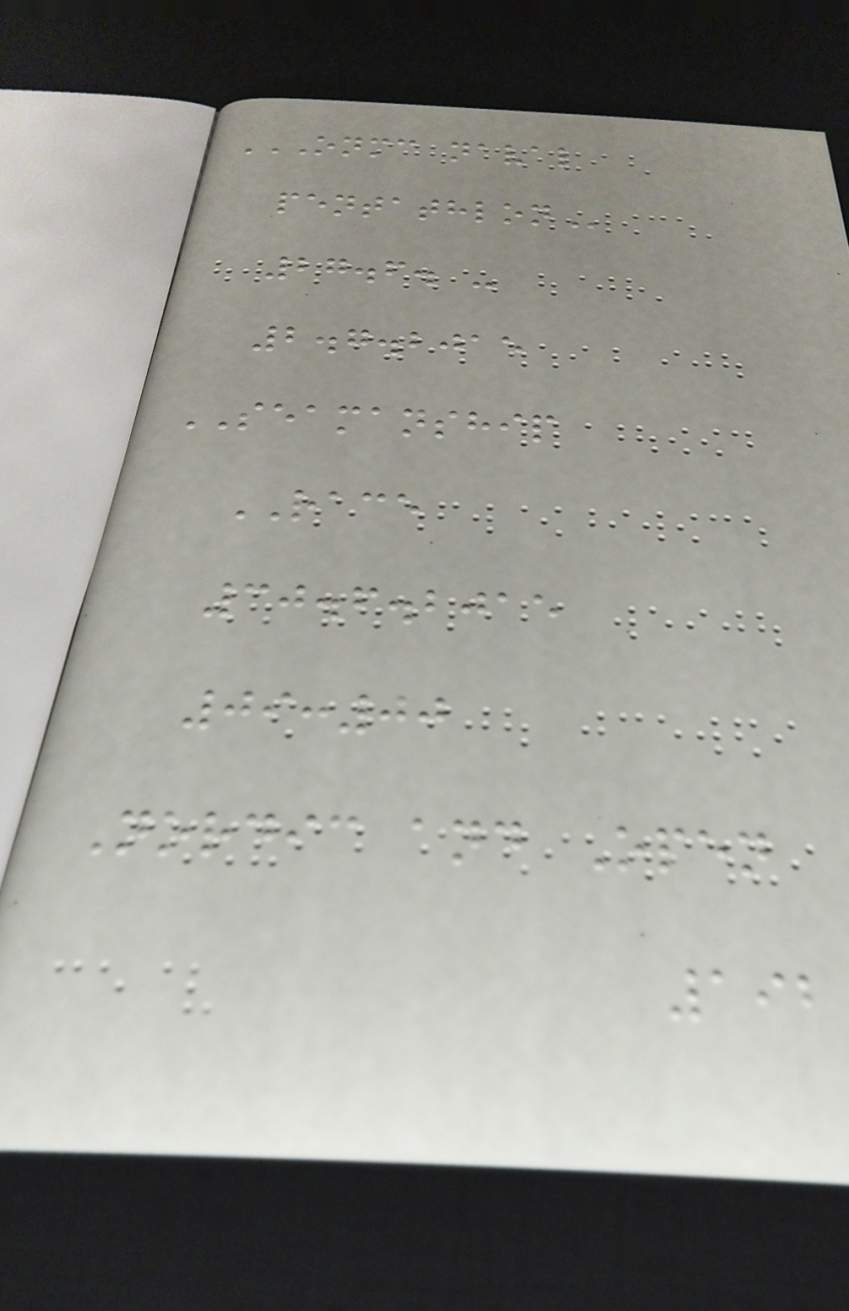ONMC NAVAL
PENTATHLON
27.6. -
2.7.2015
SEAMANSHIP
RACE
30.6.2015
09:00
Nordic and Open
192
